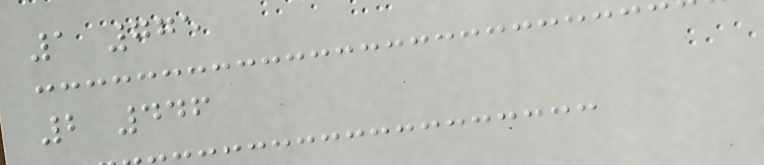1 775
2 446
